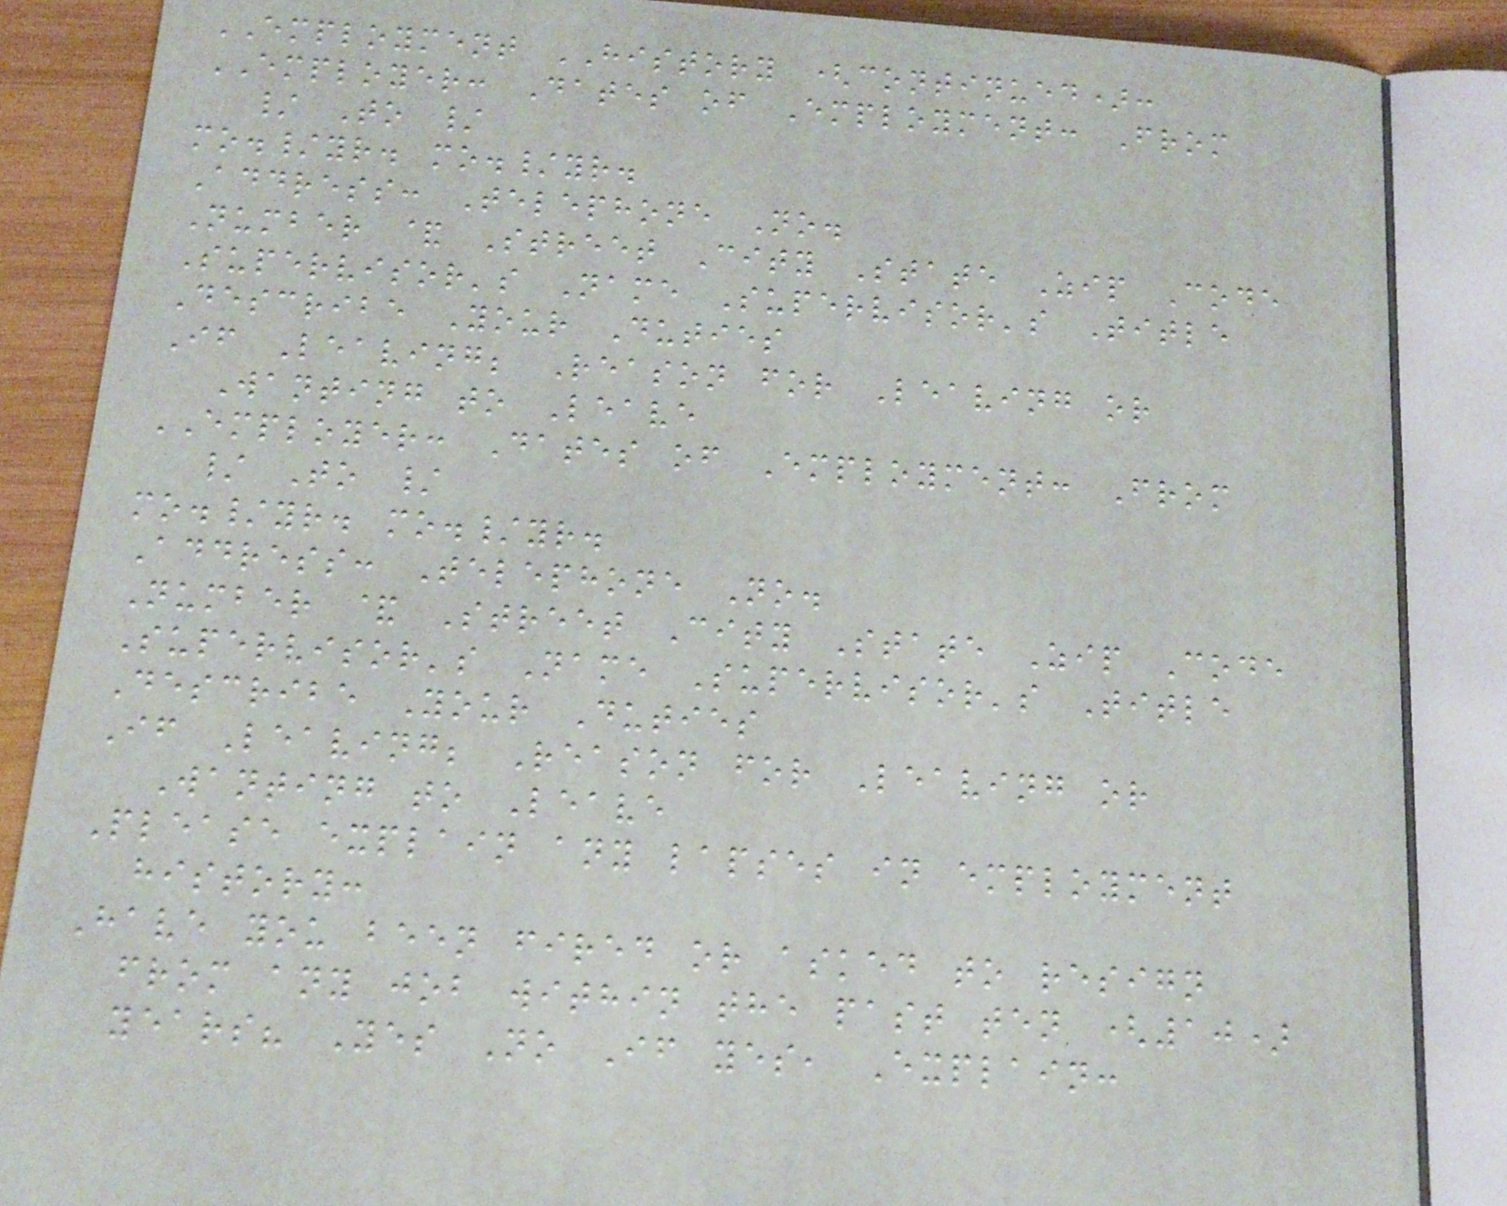EMPLOYMENT HISTORY (continued):
EMPLOYER: Dates of Employment: From
/ To /
mo./yr. mo./yr.
Address: Telephone No.
Number & Street City State Zip Code
Supervisor's Name Supervisor's Title
Describe Your Duties
If Leaving; Reason for Leaving or
Wanting to Leave
EMPLOYER: Dates of Employment: From
/ To /
mo./yr. mo./yr.
Address: Telephone No.
Number & Street City State Zip Code
Supervisor's Name Supervisor's Title
Describe Your Duties
If Leaving; Reason for Leaving or
Wanting to Leave
Please explain any lapses in employment
history:
Have you been fired or asked to resign
from any job within the past ten (10)
years? Yes No If yes, Explain:
